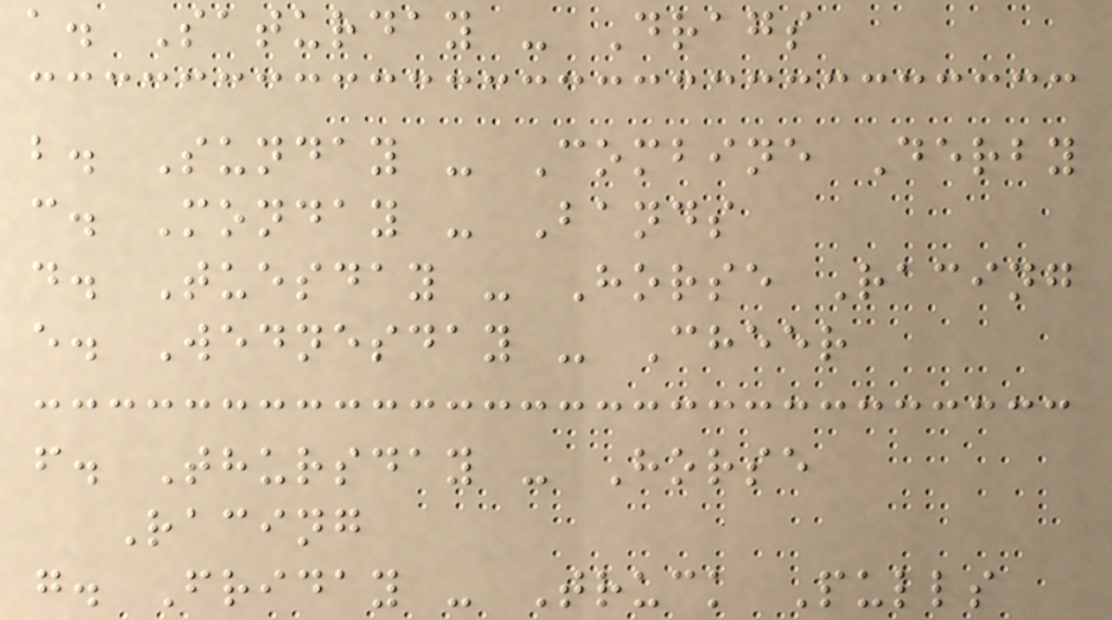a. Saturday - Drags
b. Sunday - Combine Derby
c. Monday - Bands
d. Tuesday - Horse Racing
e. Wednesday - Cheer
f. Thursday - Horse
Racing
g. Friday - Truck Pulls
